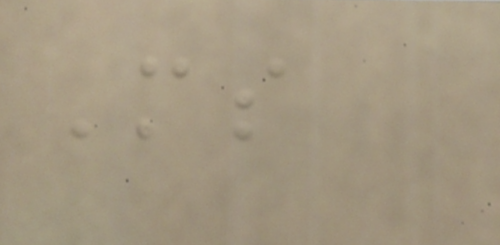Ms
